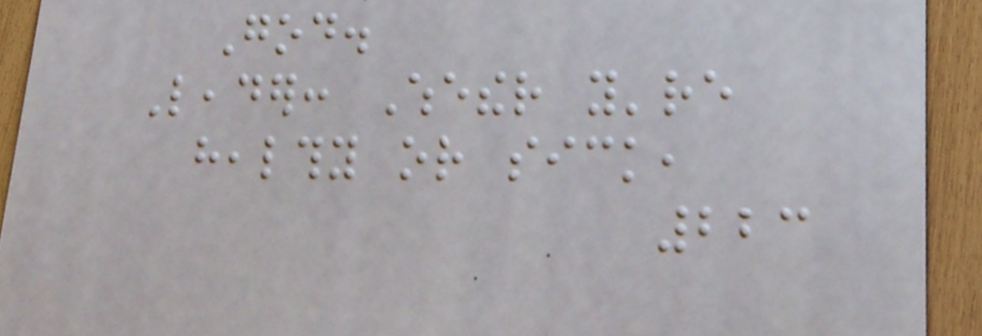God.
Leader: Whether you're
healthy or sick,
223
